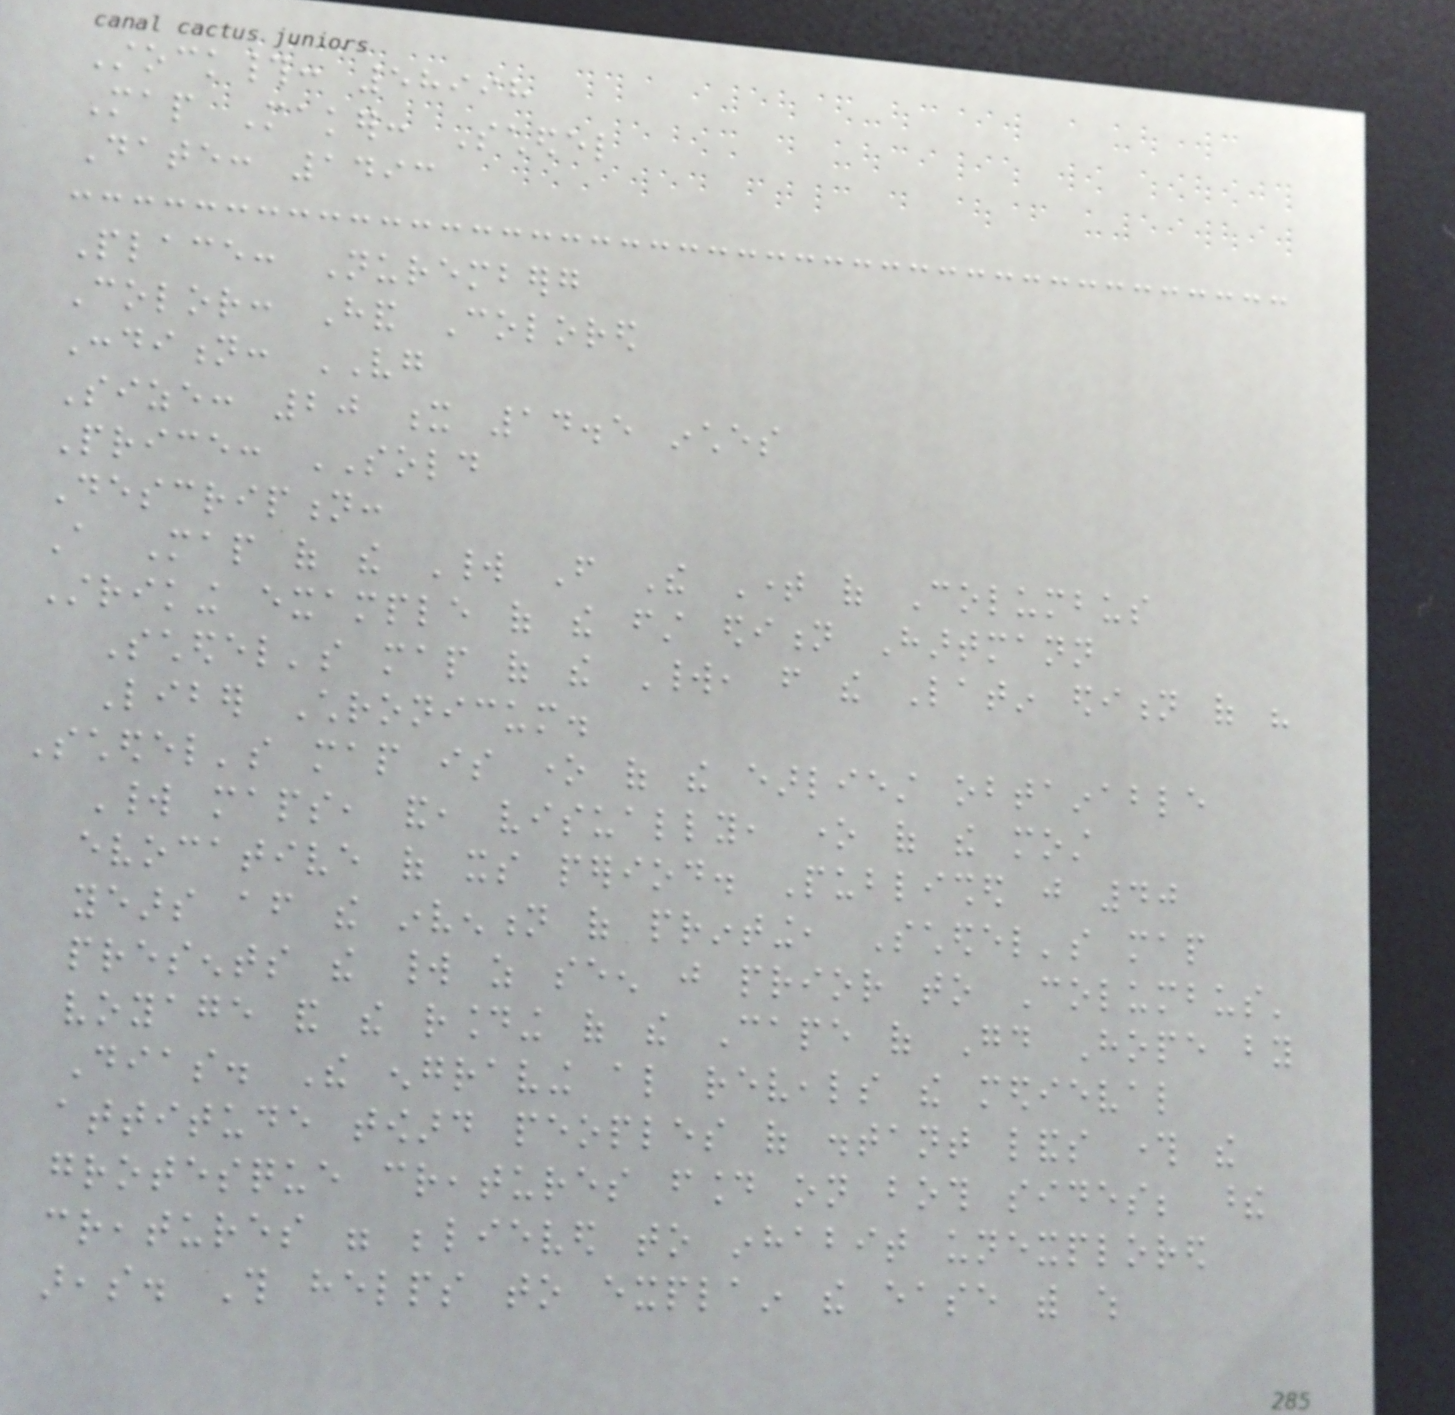Stock#: 58998
Map Maker: Schedel
Date: 1493
Place: Nuremberg
Color: Hand Colored
Condition: VG
Size: 20 x 14.5 inches
Price: SOLD
Description:
A Map of the World From The Time of Columbus
Striking example of the first edition Hartmann
Schedel's map of the World, from the Latin edition of his
Liber Chronicum.
Schedel's map is one of the earliest obtainable
World maps, and, visually, one of the most
evocative of its period. Published just 40
years after the invention of printing, Schedel's map
presents the world as seen just prior to Columbus'
voyage and the rounding of the Cape of Good Hope by
Dias. The engraving also reveals the medieval
attitude toward peoples of distant lands through the
grotesque creatures found on both sides; these
creatures were believed to inhabit unexplored
areas. This helps to explain the ease with which
